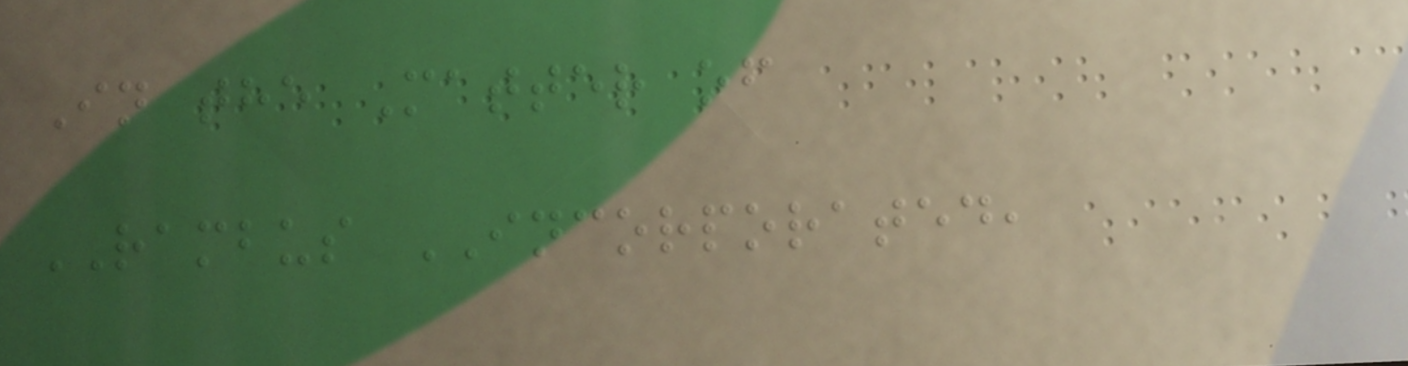In the Matter of
RAMBUS INCORPORATED,
